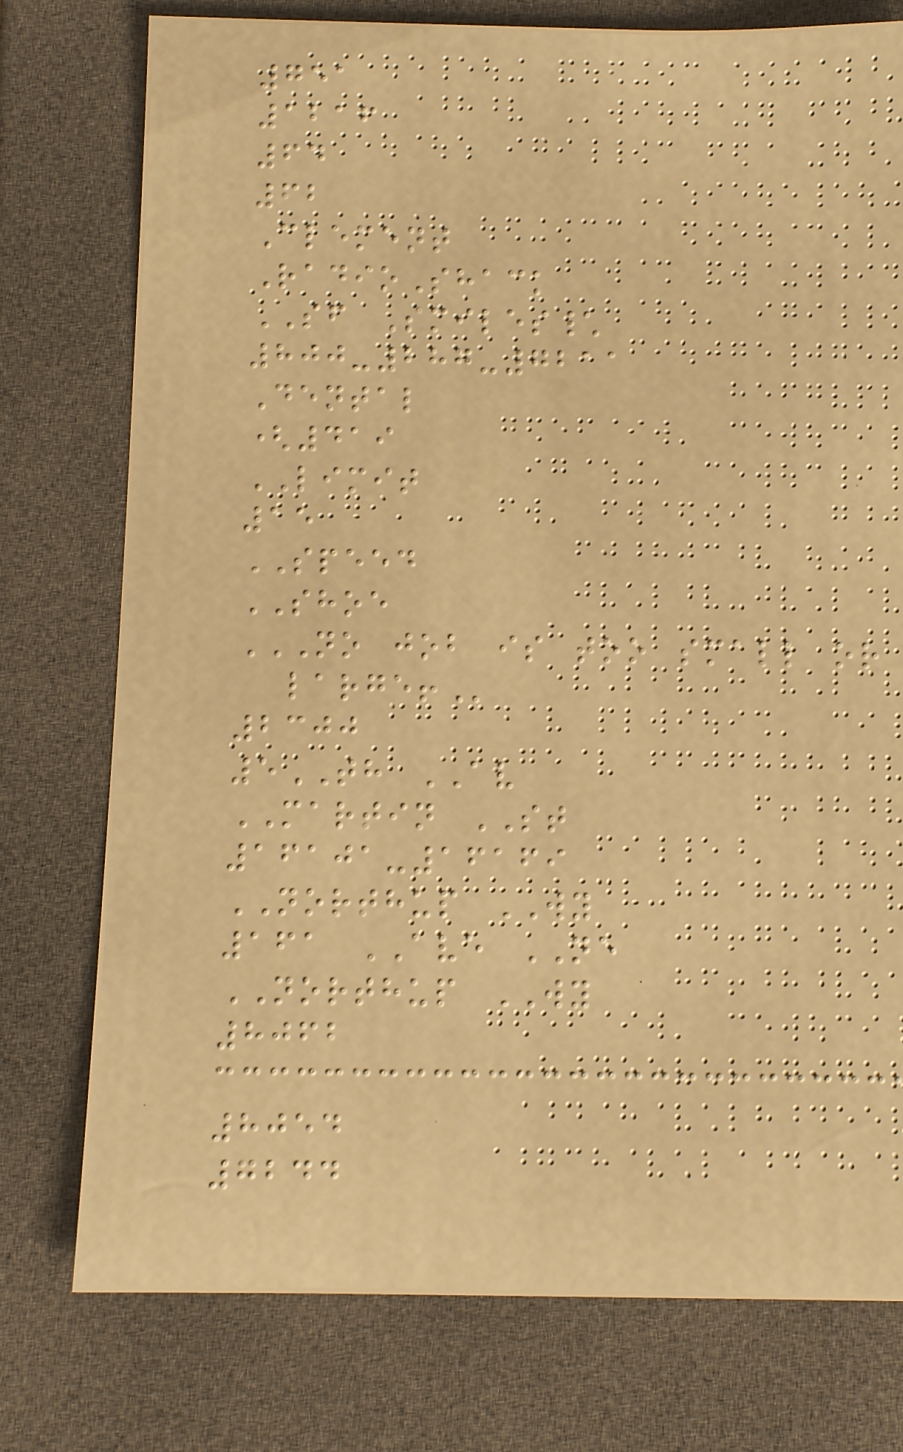751
1216
64
62
Clement
RadioShack
SF Smiles\
800-287-7211
Dental
(419
LIMIT
15
SPEED
SHOE
NO JOB IS TOO SMALL OR
LARGE!
2300
5TH AV
MARTIN ST
16101-16169
NORTHUP WY
161 AVE NE
NORTHUP WY
8062
8054
7244
